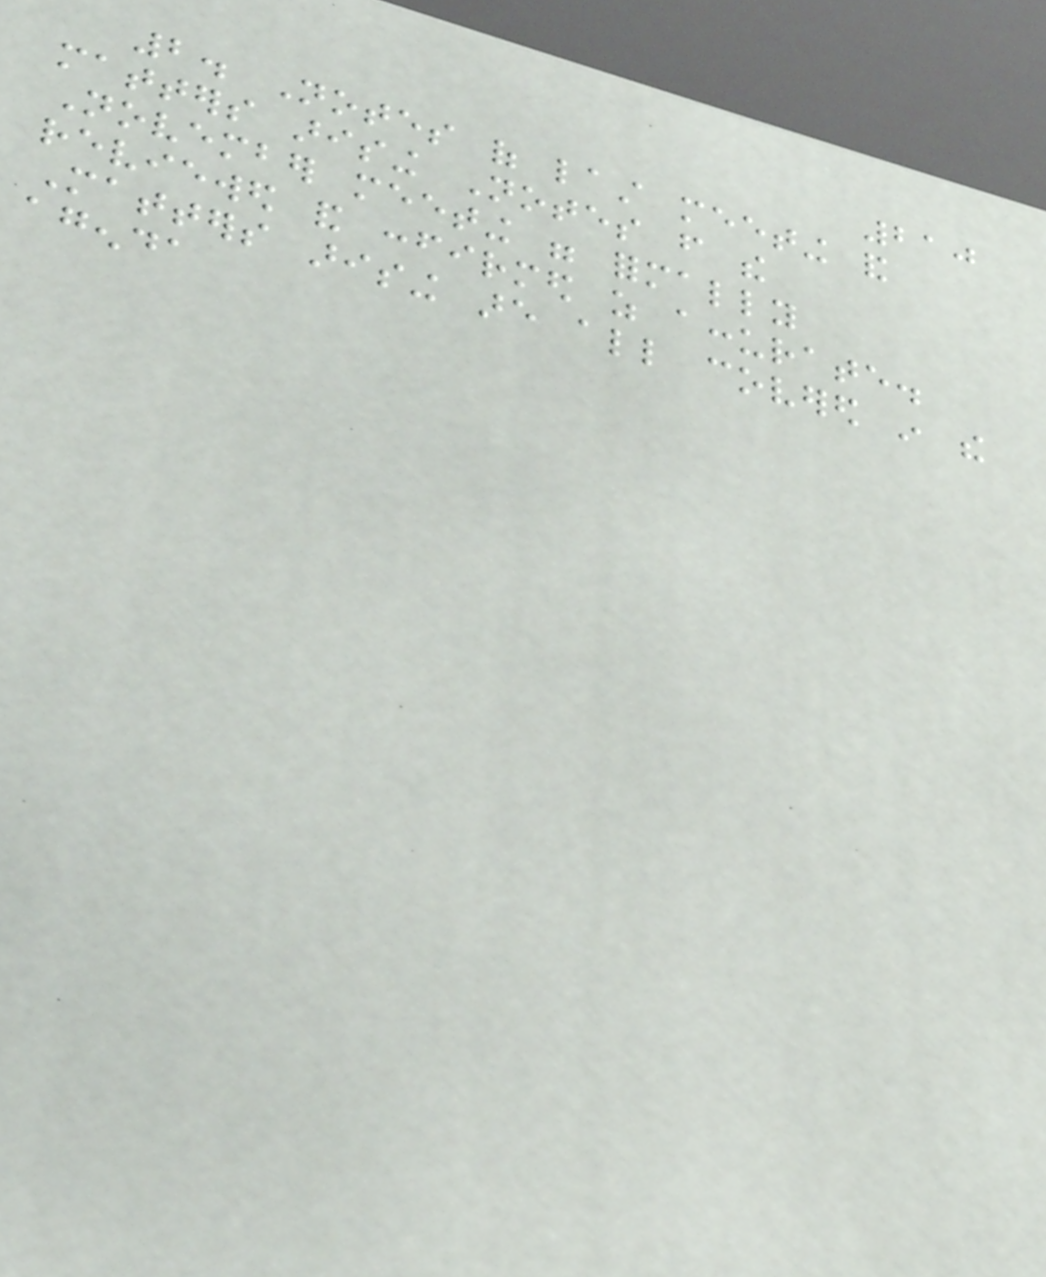210
2. Notes of last meeting and
matters arising Notes from the
November meeting were formally
reviewed and confirmed as accurate.
Matters arising are all covered in the
agenda
